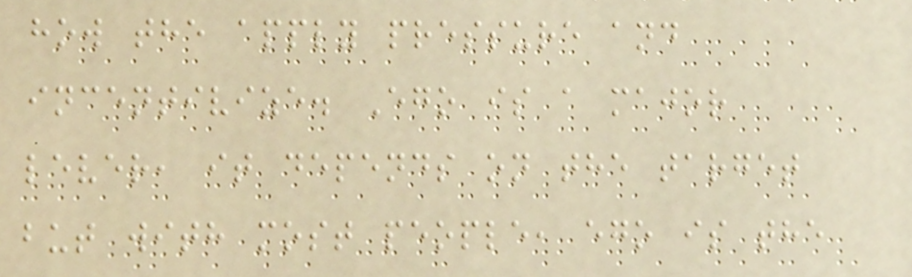how the apply pressure and
incentivize. Ego is a major
lever, it depends on the target
but with most people, ego is the
